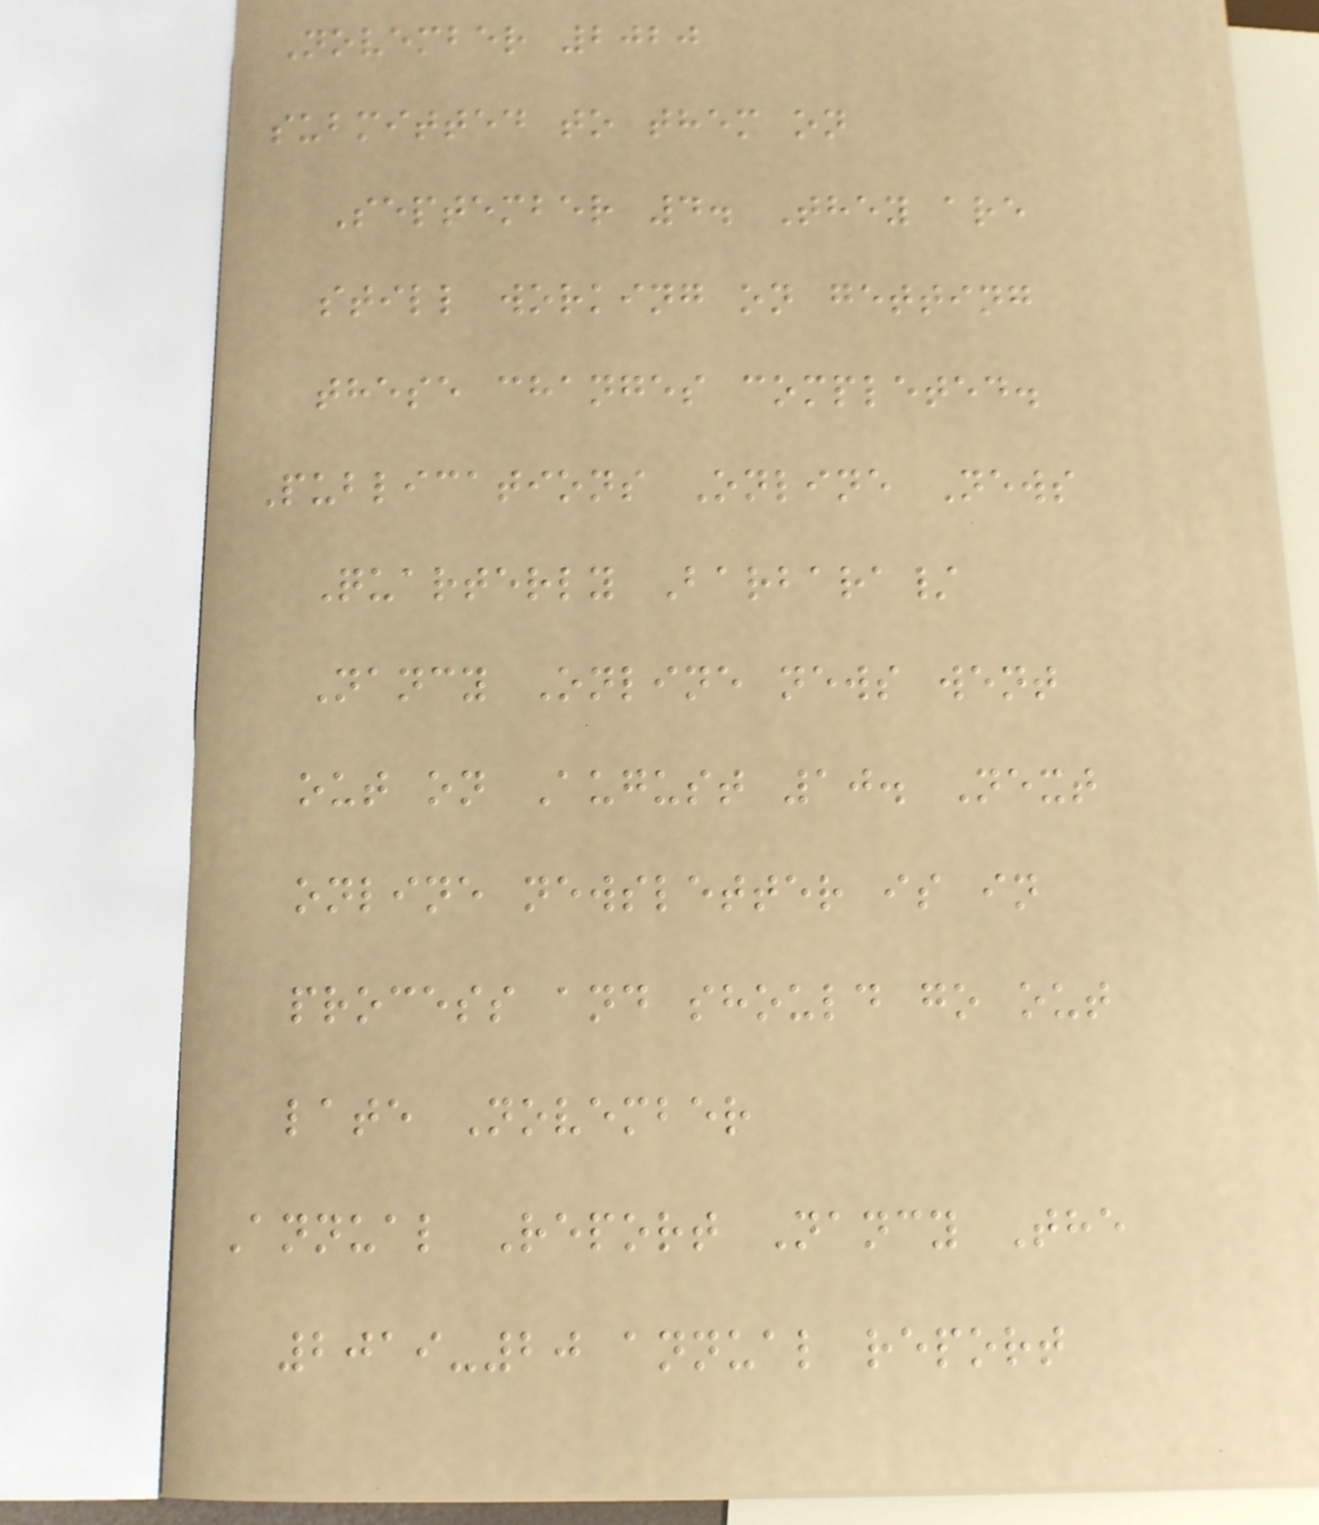November 2020
submitted to them on
September 4. They are
still working on getting
these changes completed.
Publications Online News
Quarterly Barbara/
Nancy Online news went
out on August 10. Next
online newsletter is in
process and should go out
late November
Annual Report Nancy The
2019-20 annual report
